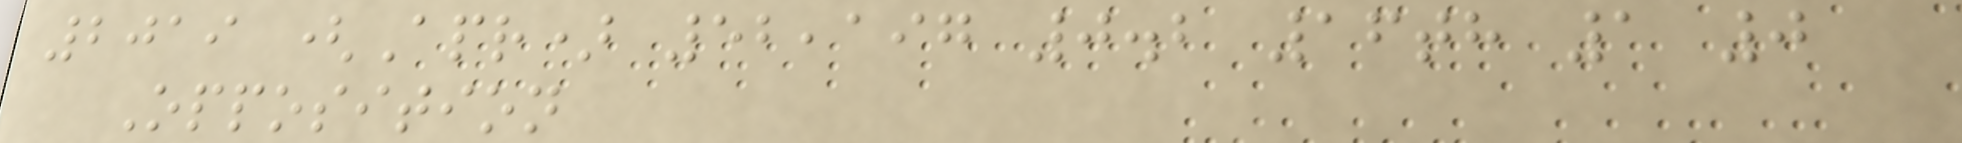2019 (Apr) 52,197 0.2 16th 1 0
Opposition
